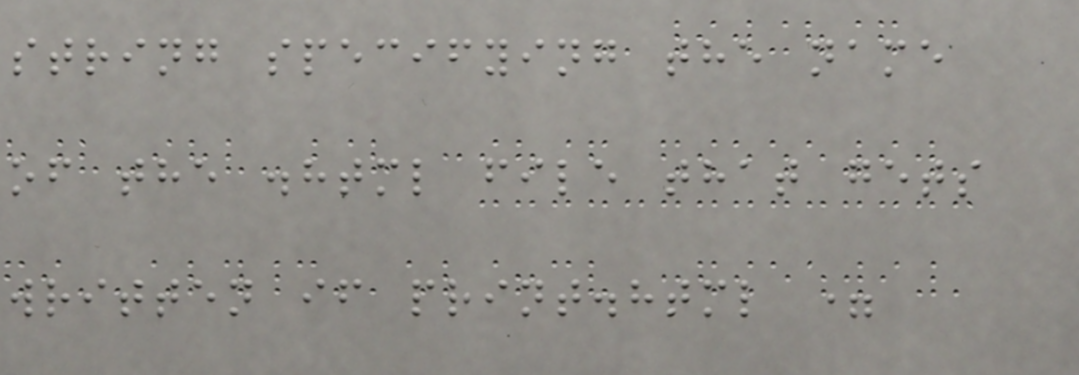string specifying the name
of the .html file that gets
written if print.html =
